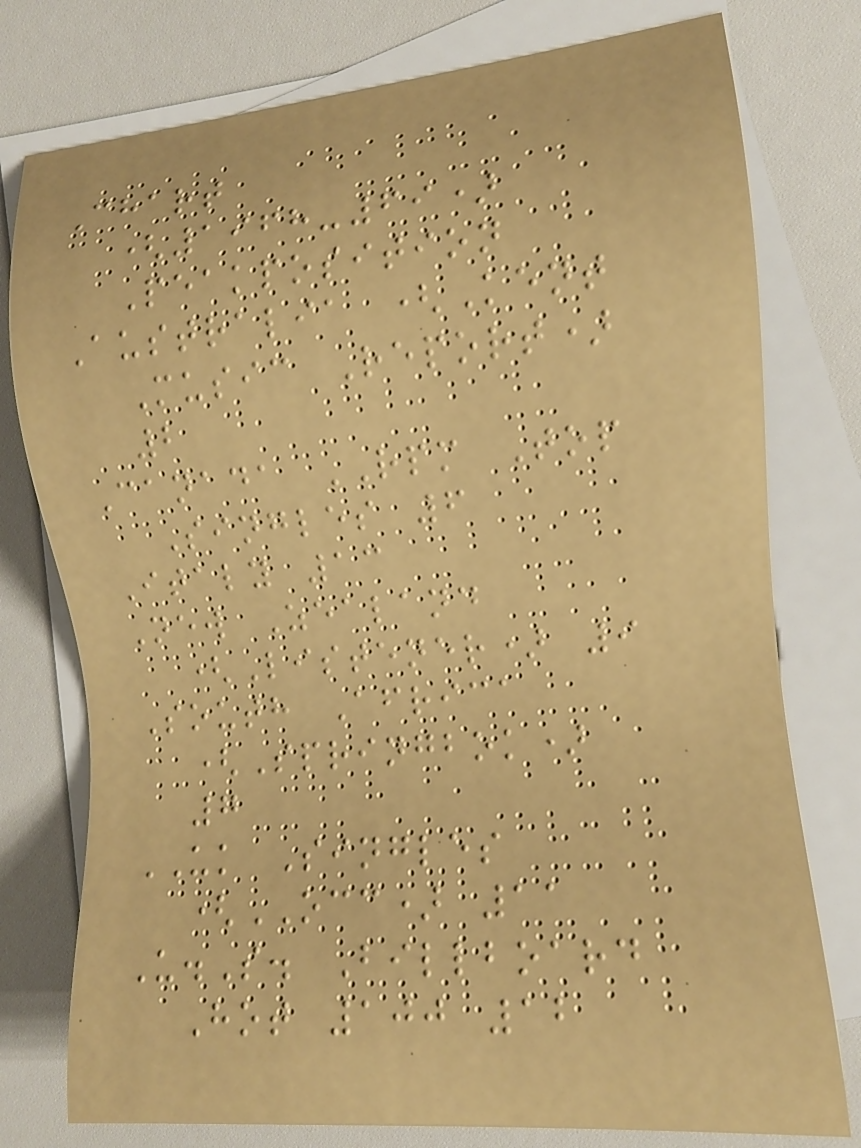Chart
(1968-69)
Peakposition
Australia (Kent
Music Report)
2
Canada RPM Top
Singles 6
Italy 13
New Zealand
(Listener) 9
South Africa
(Springbok)
7
UK Singles
(OCC) 11
U.S. Billboard
Hot 100 12
